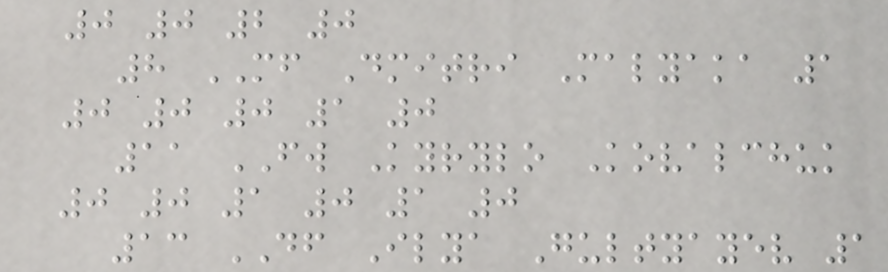0 0 2 0
8 MF Dmitri Malyaka 1
0 0 0 1 0
11 FW Kyrylo Kovalchuk
0 0 1 0 1 0
13 DF Ilya Gultyayev 1
